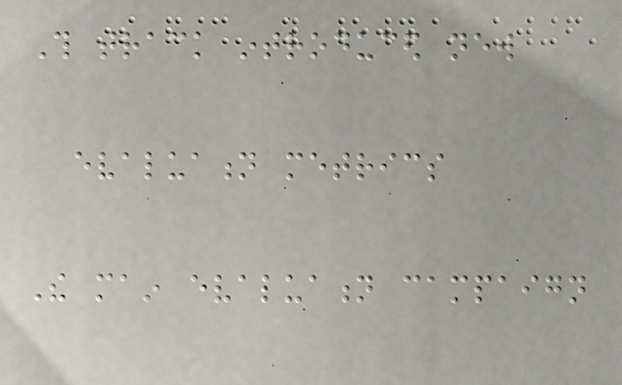This track introduced new
evaluation metrics
The main evaluation campaign
